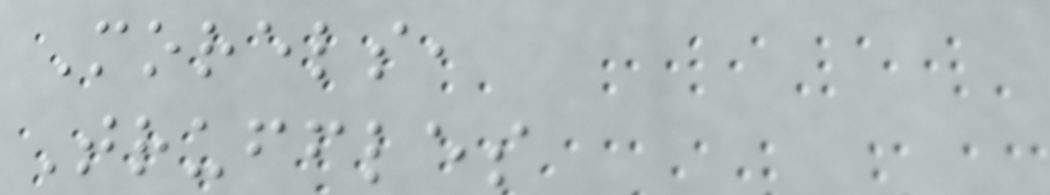Morels,
Truffles
